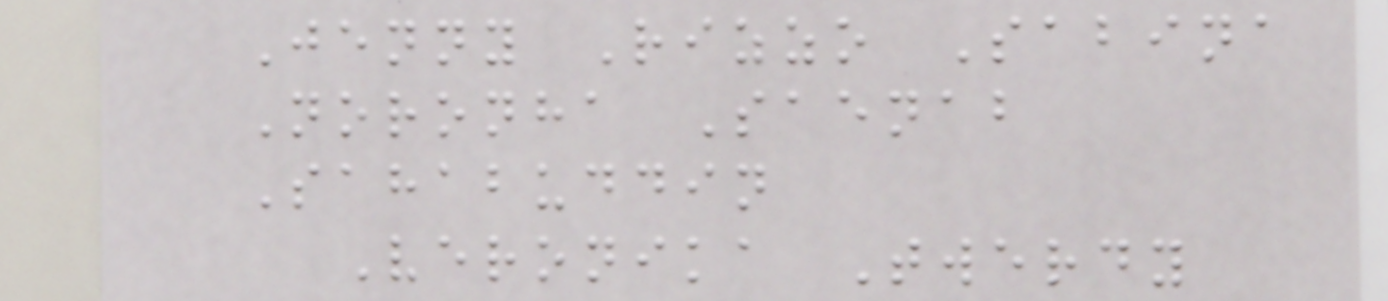Jenny Rizzo Sabina
Noronha Saenab
Sahabuddin
Veronika Twerdy
